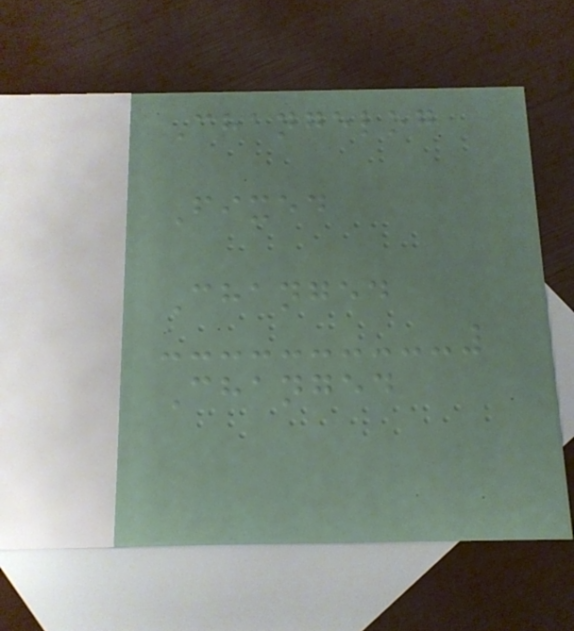Changelog
Fixed
Changed
Changed
